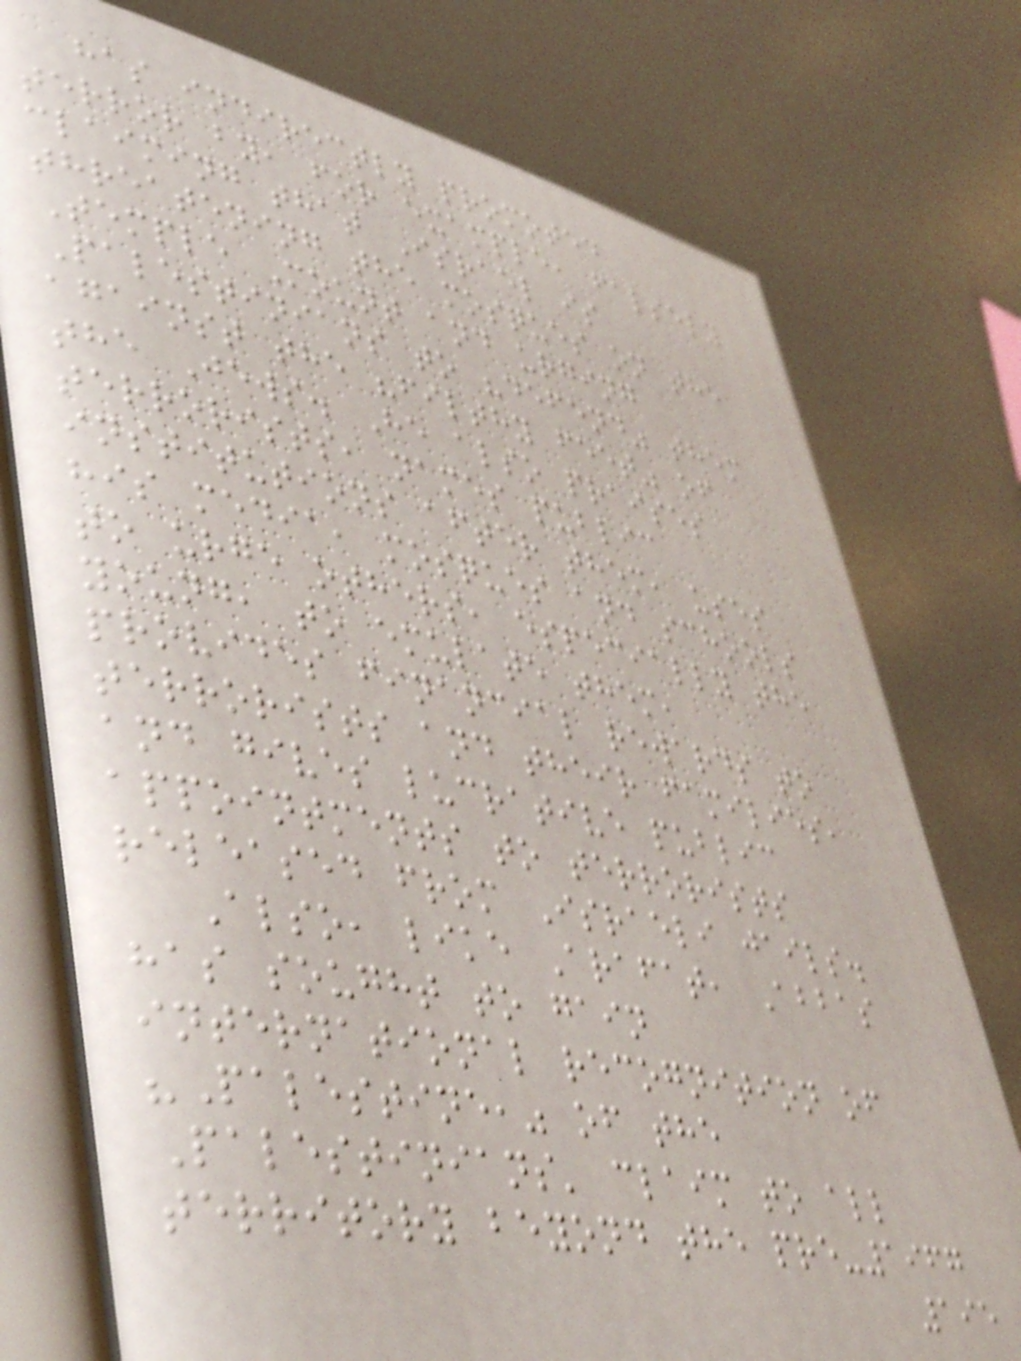has indirectly promoted
terror by, for example, falsely
claiming that Israel is
threatening the mosques on the
Temple Mount and urging
Palestinians to "defend" them
against the "filthy feet" of
the Jews. He also praises
terrorists, names public
institutions after them, uses
his media, mosques and schools
to urge others, especially the
young, to emulate them,
provides financial rewards to
terrorists and their families,
and gives lucrative public
appointments to terrorists
released from Israeli jails.
Also, like Arafat, Abbas
has sought to gain
international recognition of
"Palestine," of the
Palestinians' claim to all
territory beyond the pre-1967
195
